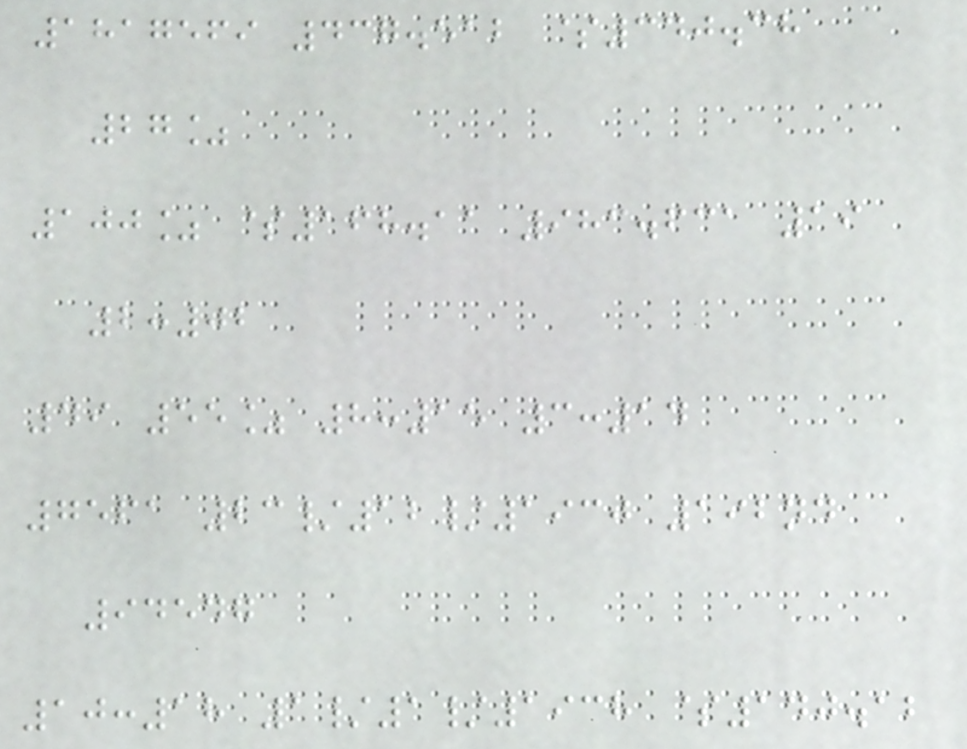1817569 437.512 $340.38
27%
100% $168.11 983.631 19
2:02
49 55% 8:15 3:14
7561 23/12/1930 192nd
94547
10:18 1/1/1938 $140.12
